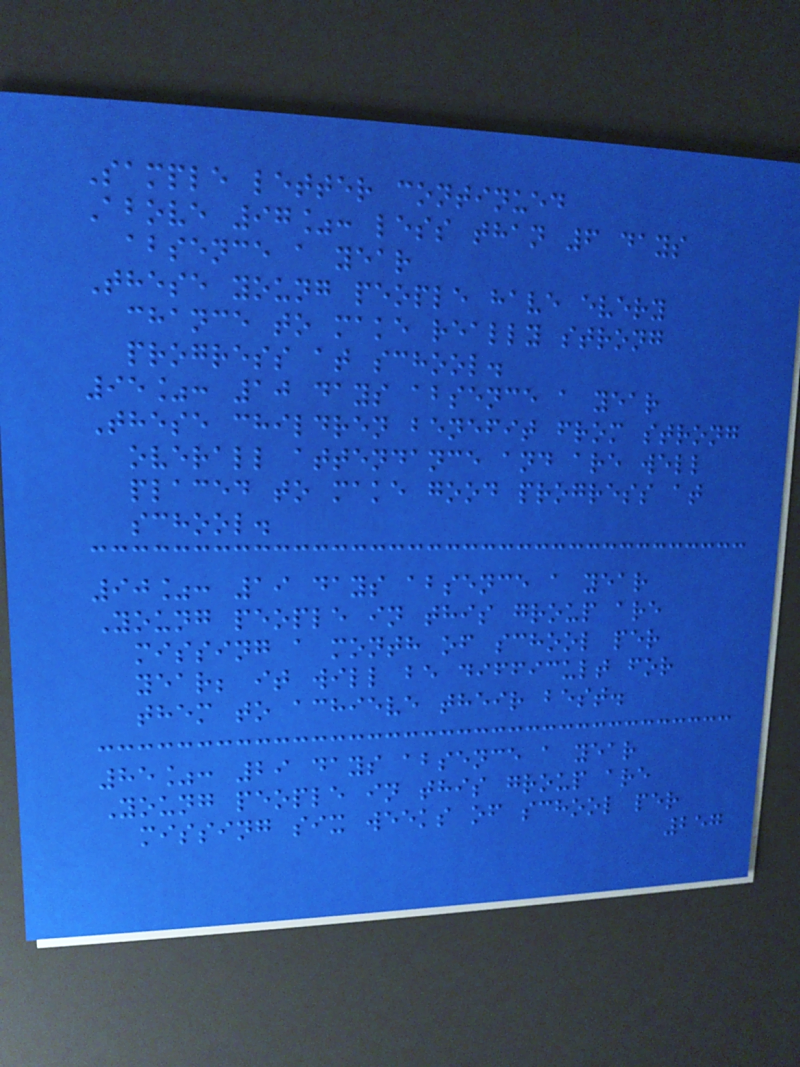Sample letter continued
Above 97%: less than 6 days
absence a year
These young people have every
chance to make really strong
progress at school.
95%: 10 days absence a year
These children benefit from strong
overall attendance and are well
placed to make good progress at
school.
90%: 19 days absence a year
Young people in this group are
missing a month of school per
year; it will be difficult for
them to achieve their best.
85%: 29 days absence a year
Young people in this group are
missing six weeks of school per
257
